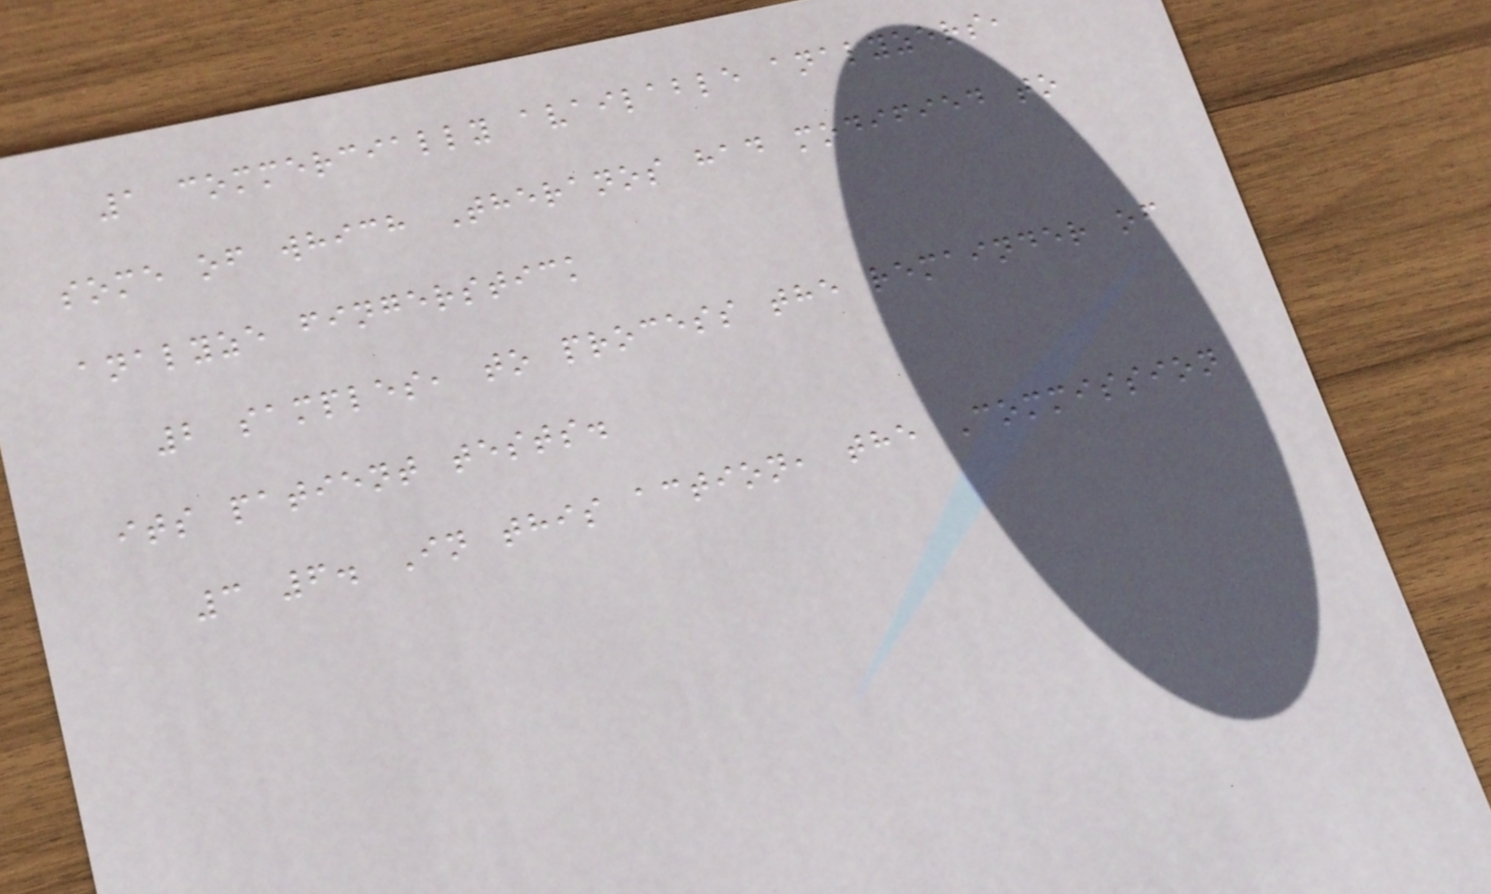1 commercially available analyzers,
some of which Theranos had modified to
analyze fingerstick
2 samples, to process the remainder of
its patient tests.
3 6. In this action, the Commission
